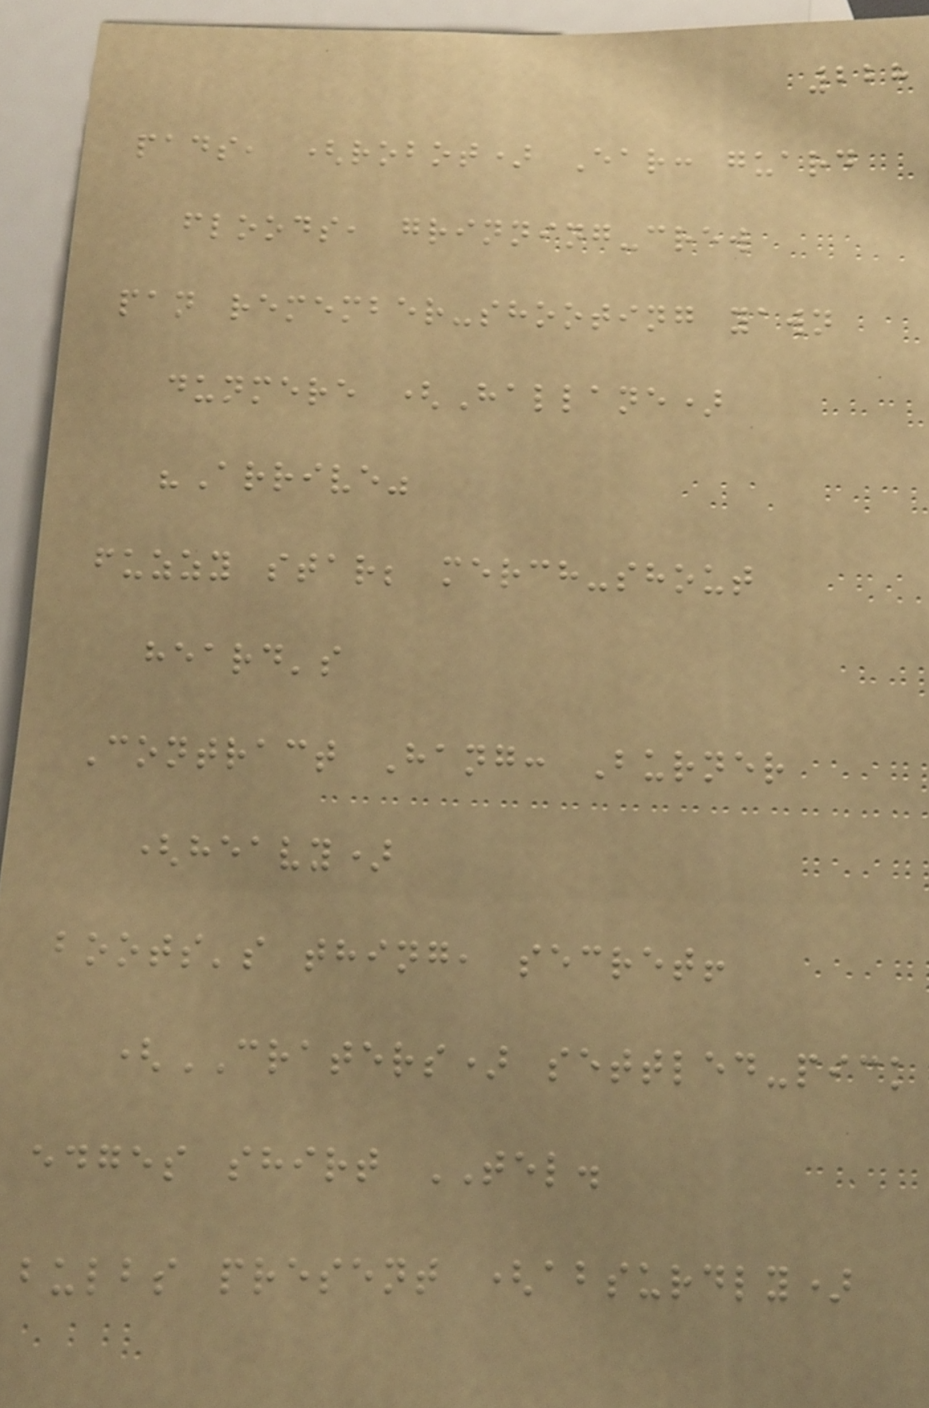228
pads, (robot) Ear: guard
floods, grinning-crew
pan remember-shooting yawn
dunmere (Hallane)
"Arrive"
fuzzy star; merch-shout
heard's
Contract Hang: Burner
(heavy)
boots's thing, secret!
(CRATERS) settled-pick
edges shirt TEL.
bulbs present (absurdly)
